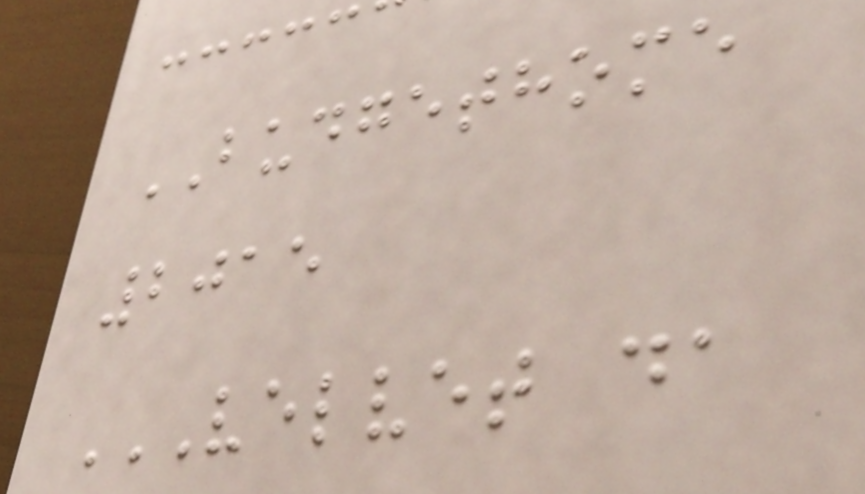BUDGETHOME
2015
VELVET DA
